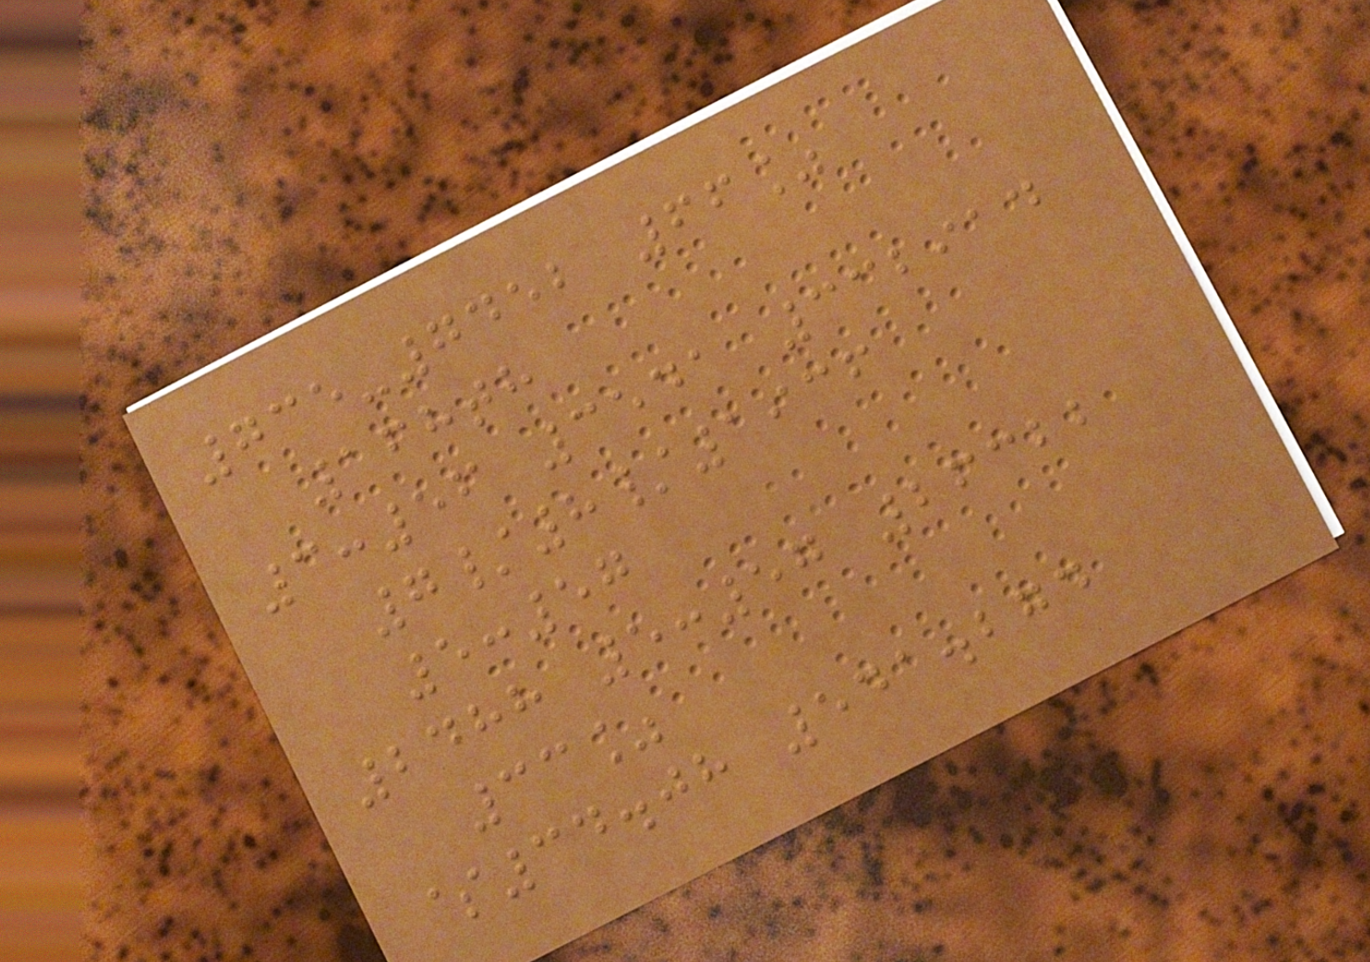735-7452 66%
168th
3:56 3541 332914
7/8/1936
5:57
2488 5:57 26322
33%
$34.08 541.274
